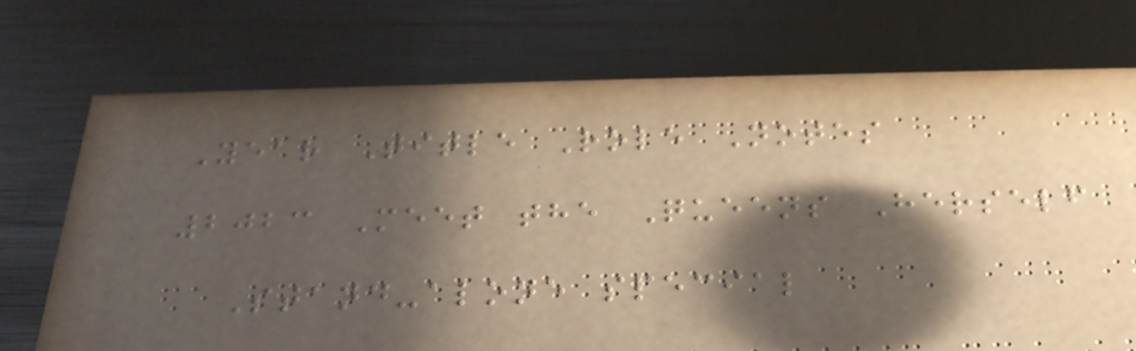Year Title Role Notes
2023 Meet the Queens Herself
Stand-alone special
